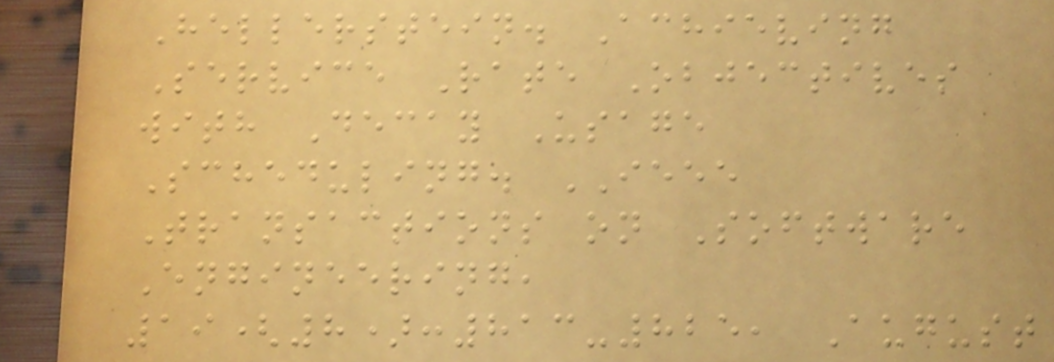Hellerstein. Achieving
Service Rate Objectives
with Decay Usage
Scheduling. IEEE
Transactions on Software
Engineering,
19(8):813-825, August
